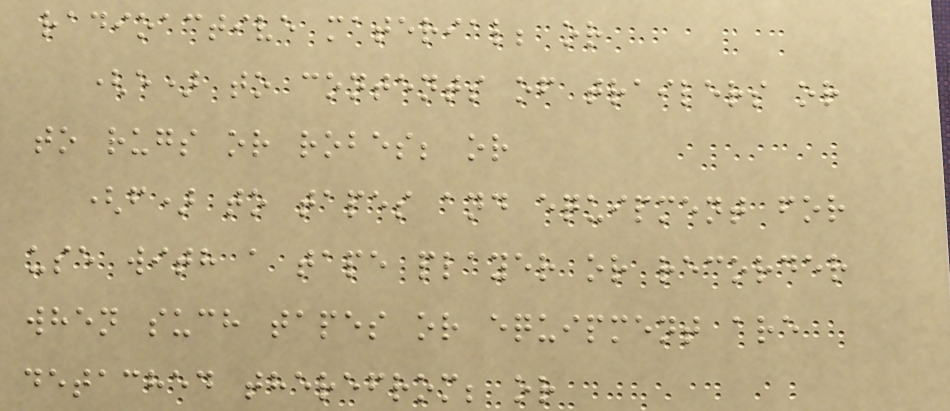radioactive material; or
(e) to contents of trailers or
to rugs or robes; or
(f) to tapes and equipment for
use with a tape player or recorder
when such tapes or equipment are
detached therefrom; or
